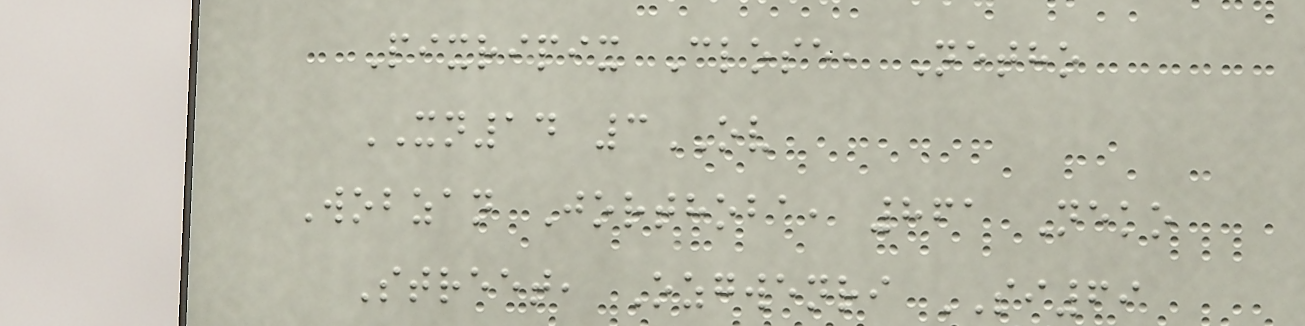Pixripix Close, Netho
XN14 3OV
Wobzan Jorthoba, 861 Neko
Street, Ozgwenri SI69
